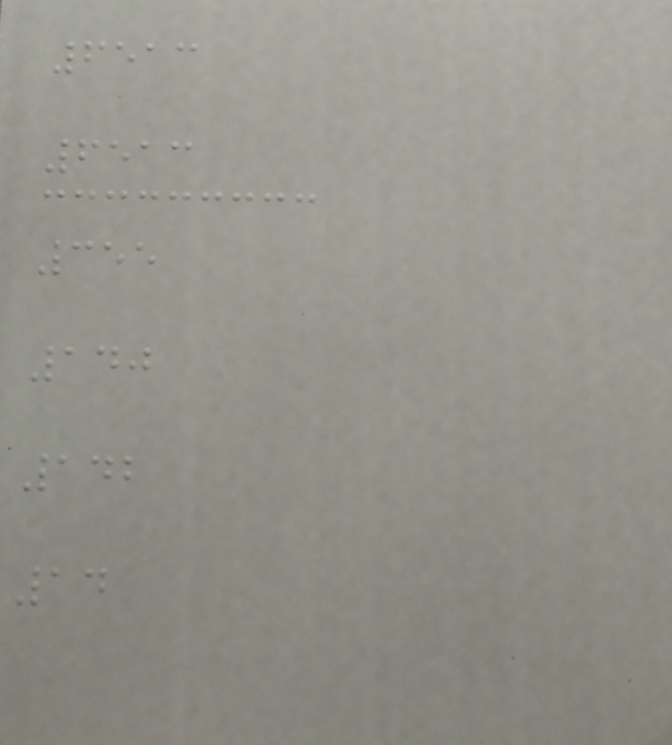6513
6513
355
140
142
14
